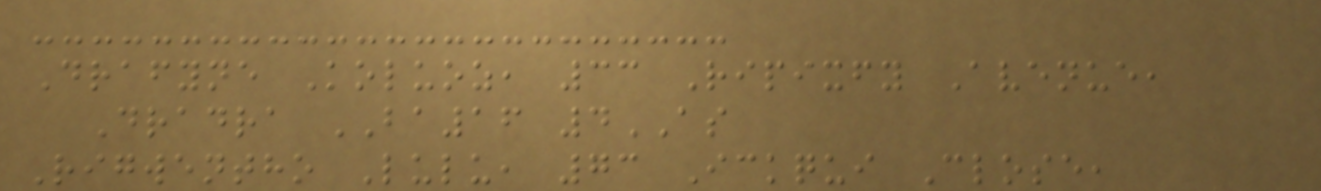Drafyne Koluoz, 33 Ripixfy Avenue,
Dradra BA16 4AS
Rigwentho Lulu, 73 Ickqui Close,
